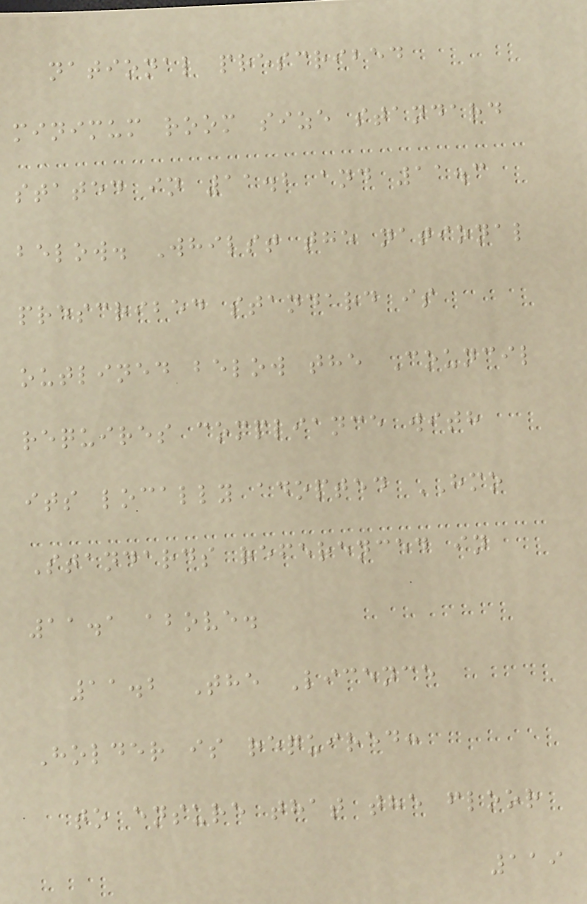national prescribed
minimum room size standard
stated in 11.2 and 11.3
below. Whilst the national
prescribed standard is
outlined below the Council
requires compliance with
its locally adopted HMO
Standards referenced in
11.1 above.
11.2 The Licence
Holder is required:
to ensure that the floor
119
